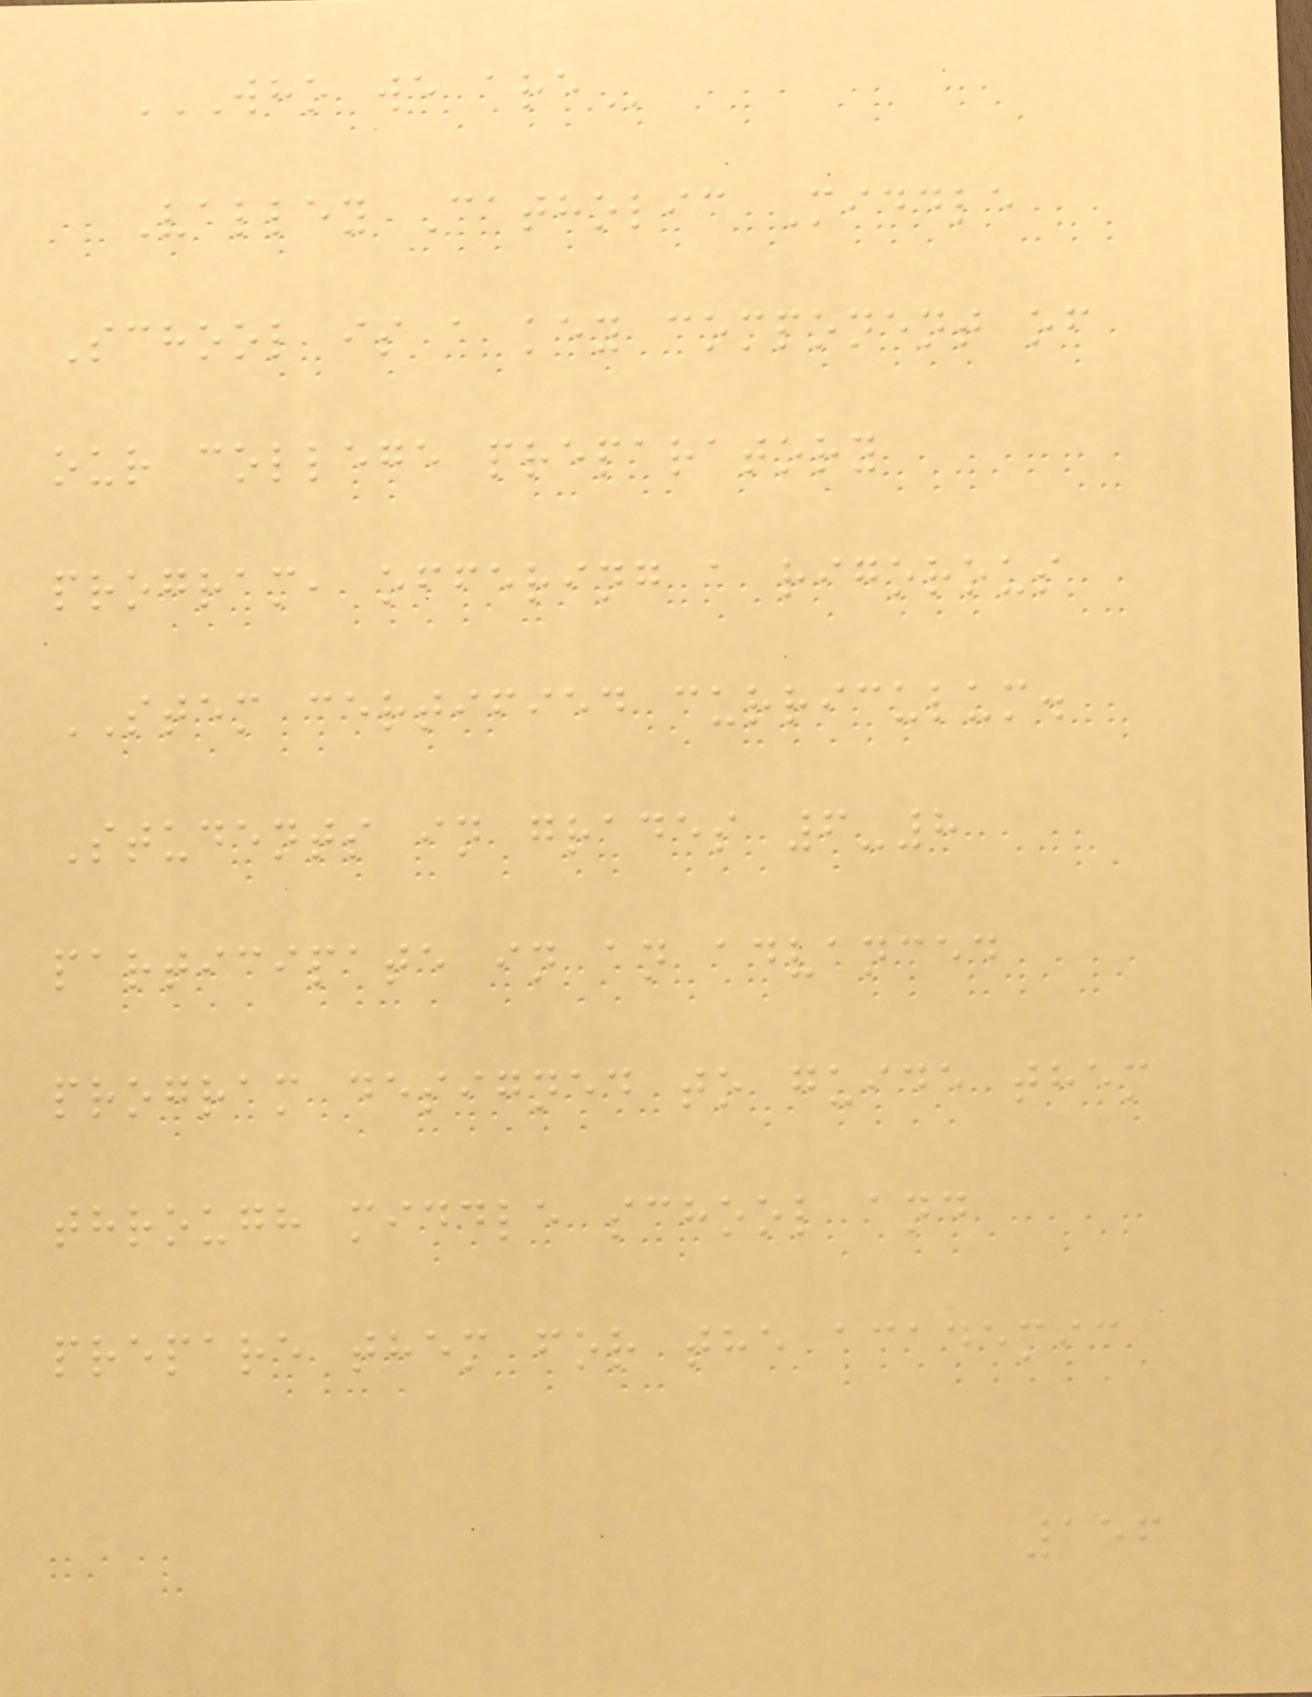WHO WE ARE
Valley Catholic Middle
School is a key component of
our college preparatory
program, offering a rigorous
STEM certified curriculum.
Students in grades 6-8
participate in an advanced
program designed to guide them
through middle school and
prepare them for the academic
156
